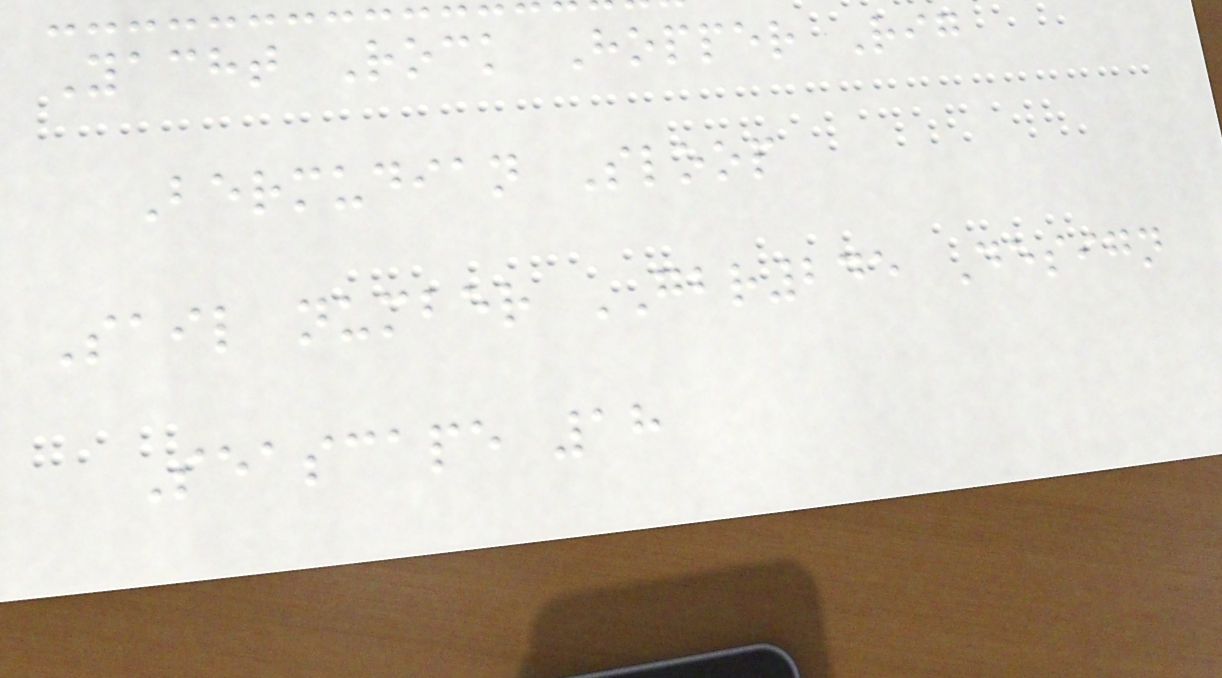Yacht Rock Hopper Rig
Bermudian Sloop
Sail number GBR245 Design
Seascape 18
